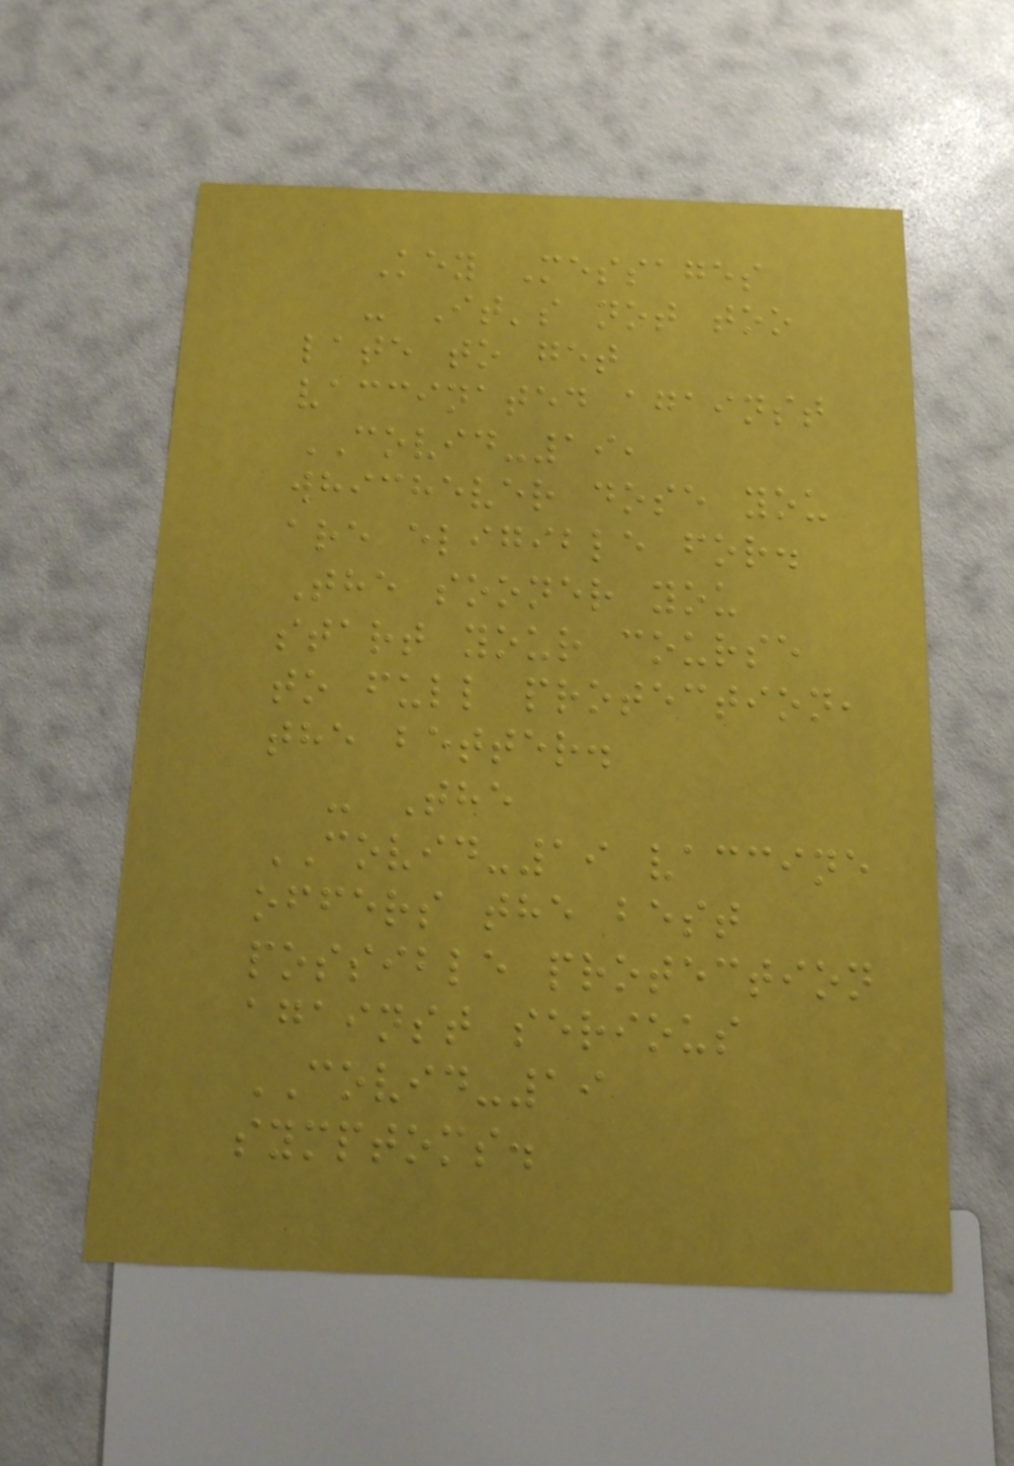Key Messages
- It's not too
late to get
vaccinated against
COVID-19,
whichever dose you
are eligible for.
The sooner you
start your course
to full protection,
the better.
- The
COVID-19 vaccine
offers the best
possible protection
against serious
COVID-19
symptoms.
